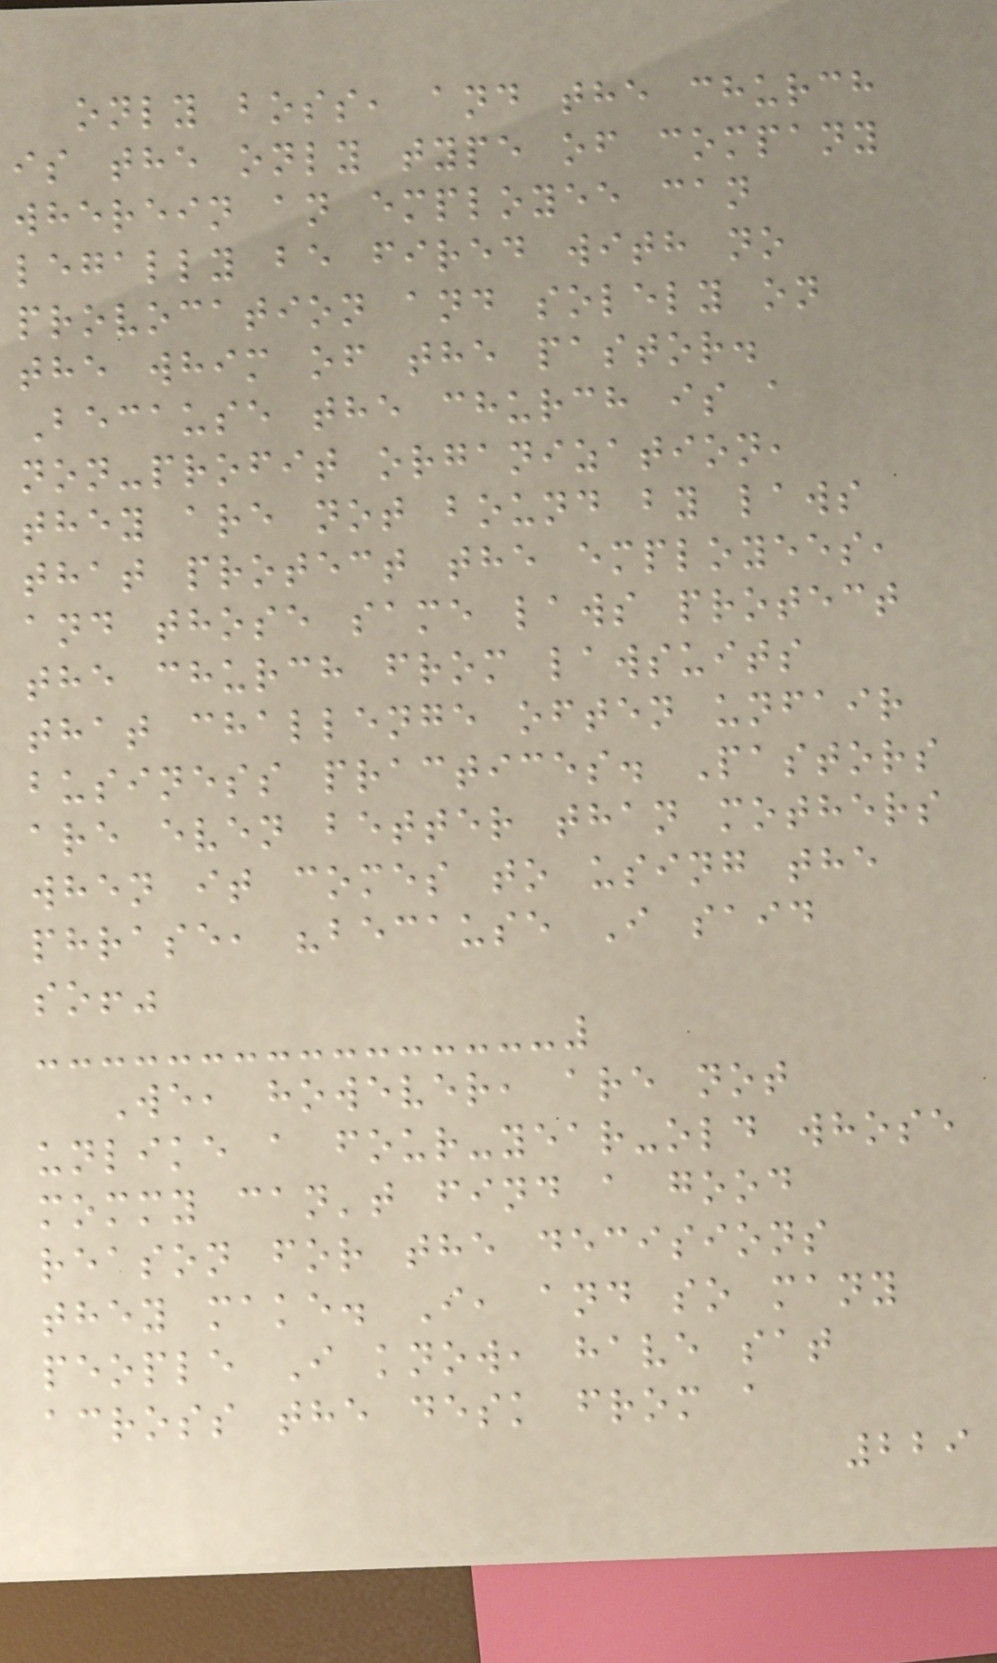only boss, and the church
is the only type of company
wherein an employee can
legally be fired with no
provocation and solely on
the whim of the pastor.
Because the church is a
non-profit organization,
they are not bound by laws
that protect the employees,
and those same laws protect
the church from lawsuits
that challenge often unfair
business practices. Pastors
are even better than mothers
when it comes to using the
phrase, "because I said
so!"
We, however, are not
unlike a four-year-old whose
mommy can't find a good
reason for the decisions
they make. I, and so many
people I know, have sat
across the desk from a
229
